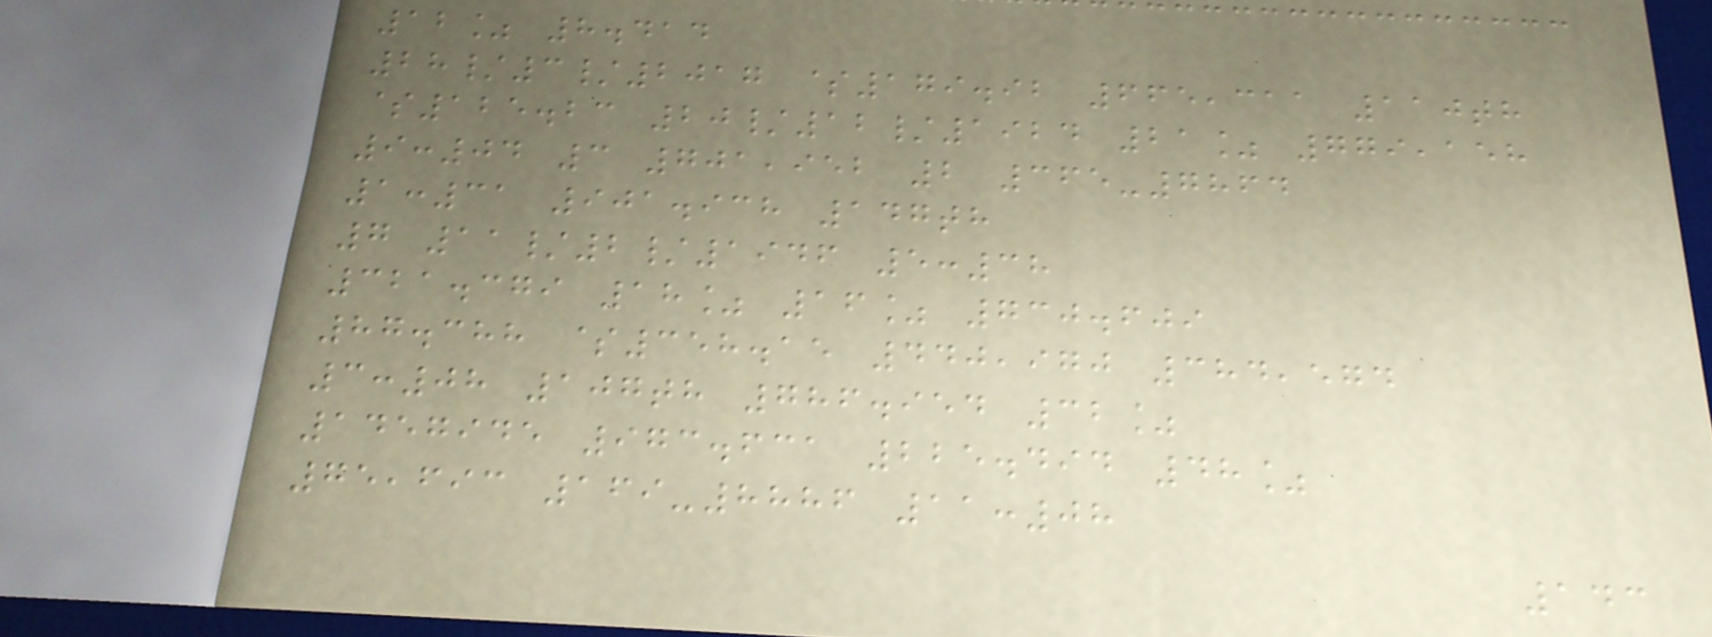12% 8.414
28/3/2017 $179.92 665,311 110th
$125.23 20/12/1924 21% 779,158
9:04 3 701,952 2 365-7864
1:31 901.938 147th
7 11/2/1946 5:38
321.379 18% 16% 730.609
87.388 $358.15 440,970 384,574
3:08 107th 786.954 32%
1457945 973.631 225.494 48%
75,693 169-8886 11:08
143
